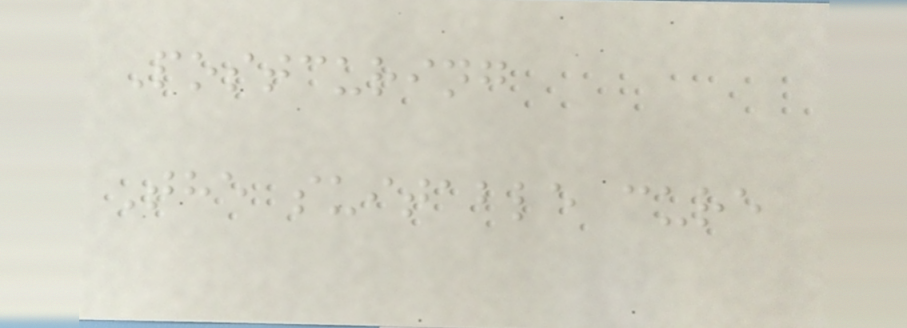Postcuring
The suitable cure
